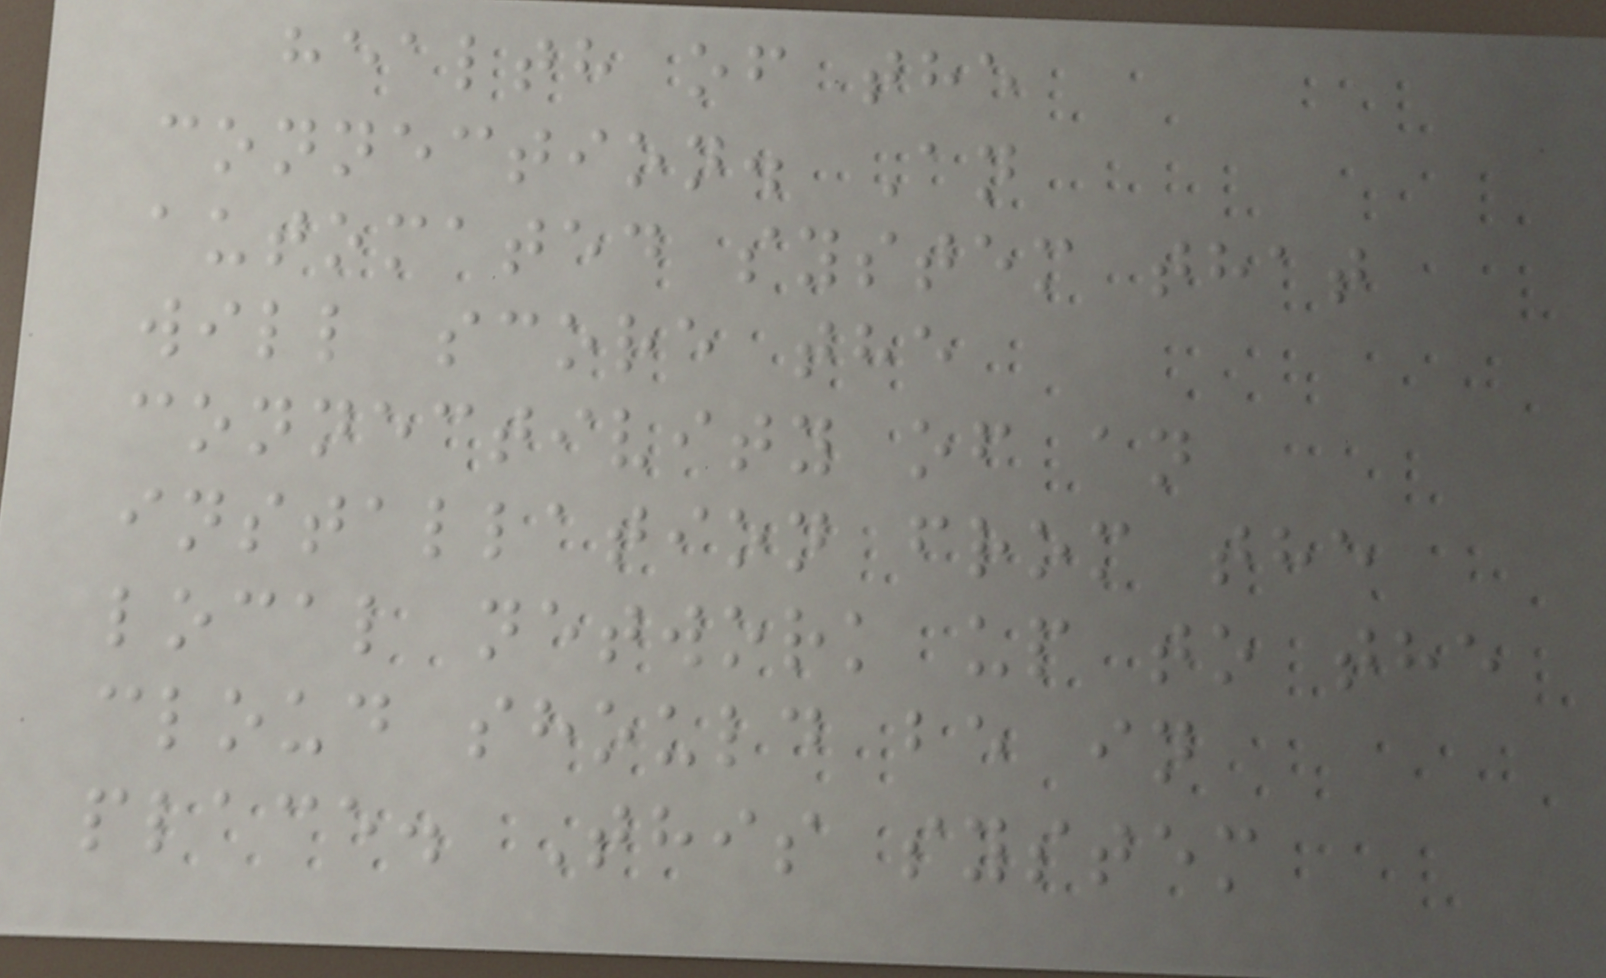health of the
connection. An
automated system that
will score the
connectivity of an
installation from the
local network up to the
cloud should be in
place. This system
